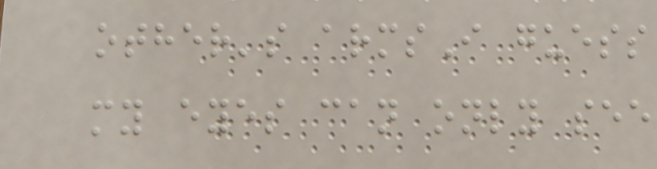other's armsI guess
my eyes can only see
